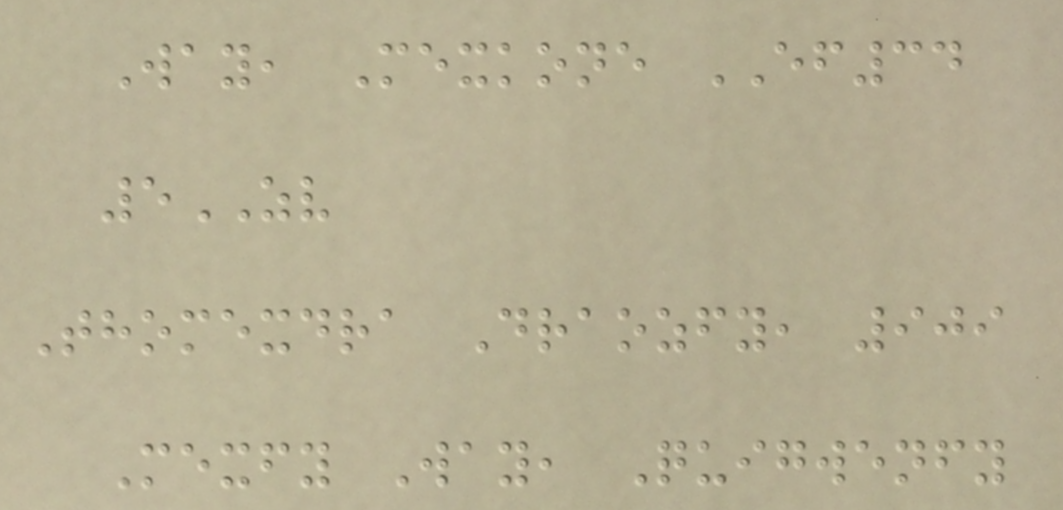Way, Mexkone EF34
5ZV
Thomexdra Draozfy, 909
Mexfy Way, Quigwenfy
